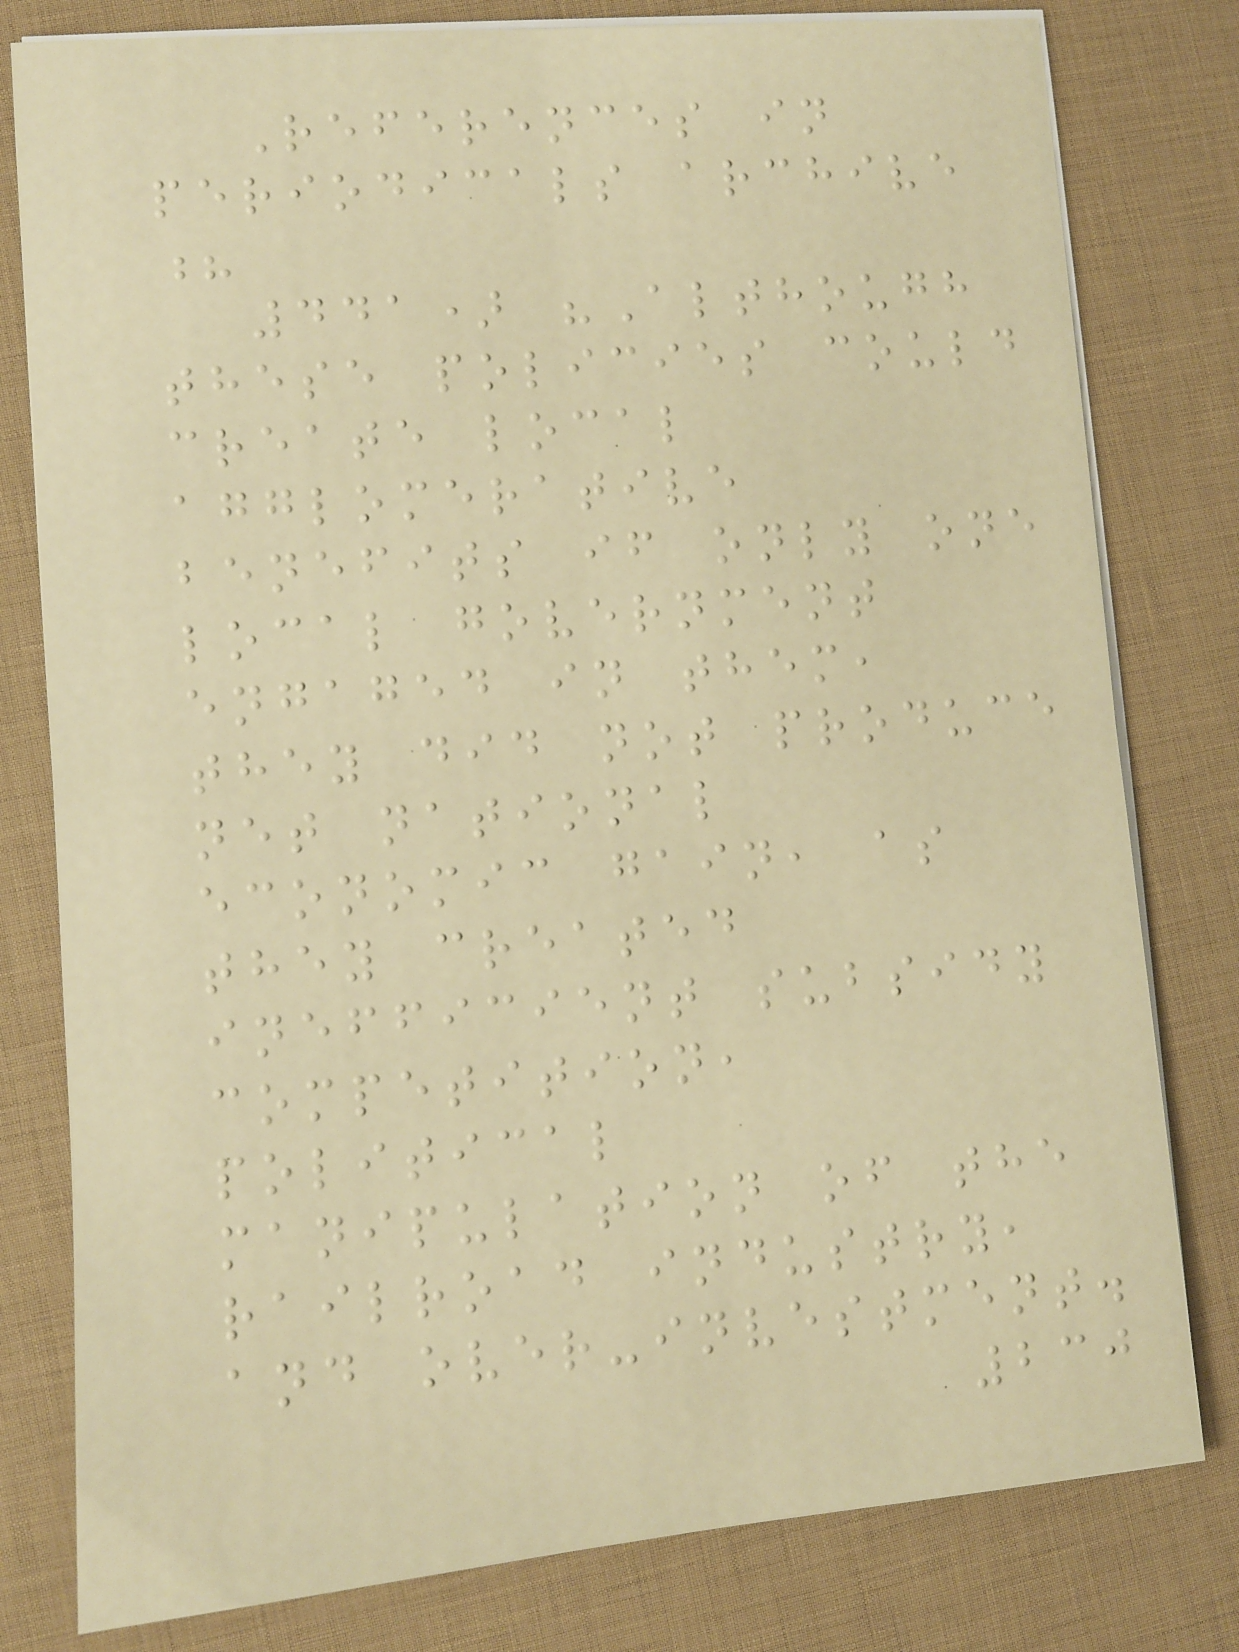References in
periodicals archive
?
441) "Although
these policies could
create local
agglomerative
benefits if only one
local government
engaged in them,
they did not produce
net national
economic gain, as
they created
inefficient subsidy
competition,
political
manipulation of the
railroad industry,
and over-investment.
230
